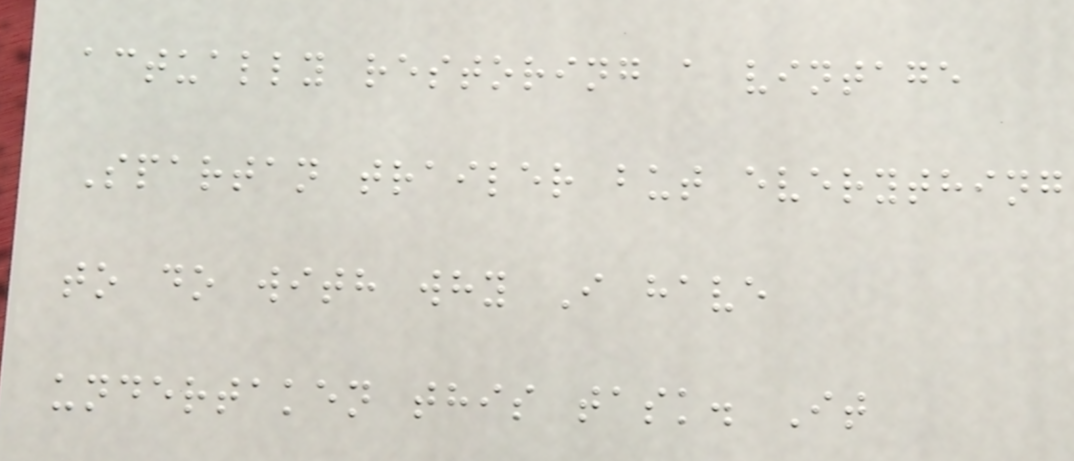actually restoring a vintage
Spartan trailer but everything
to do with why I have
undertaken this task. It
